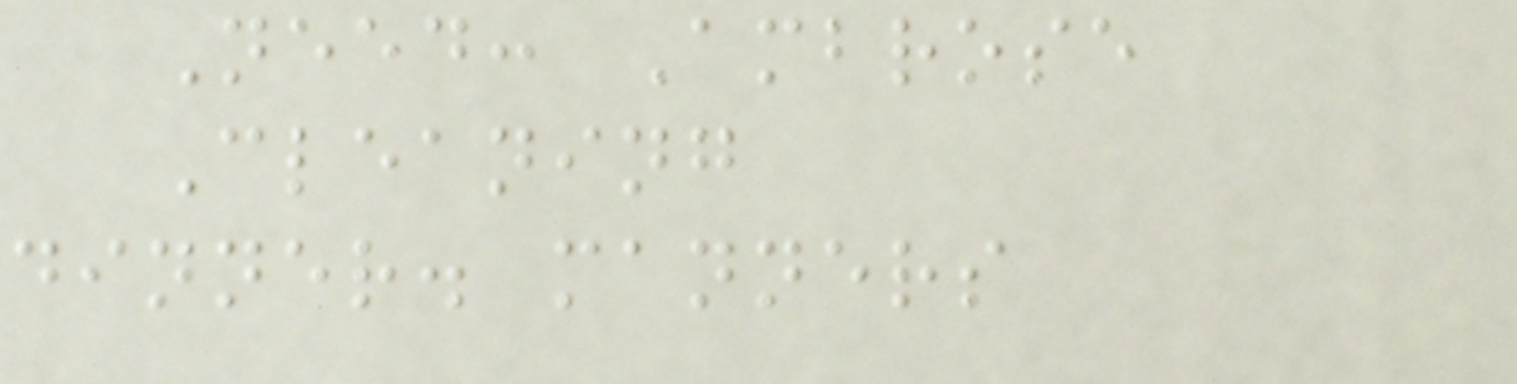Need: Ambrose
Cleaning
dinner. manners
